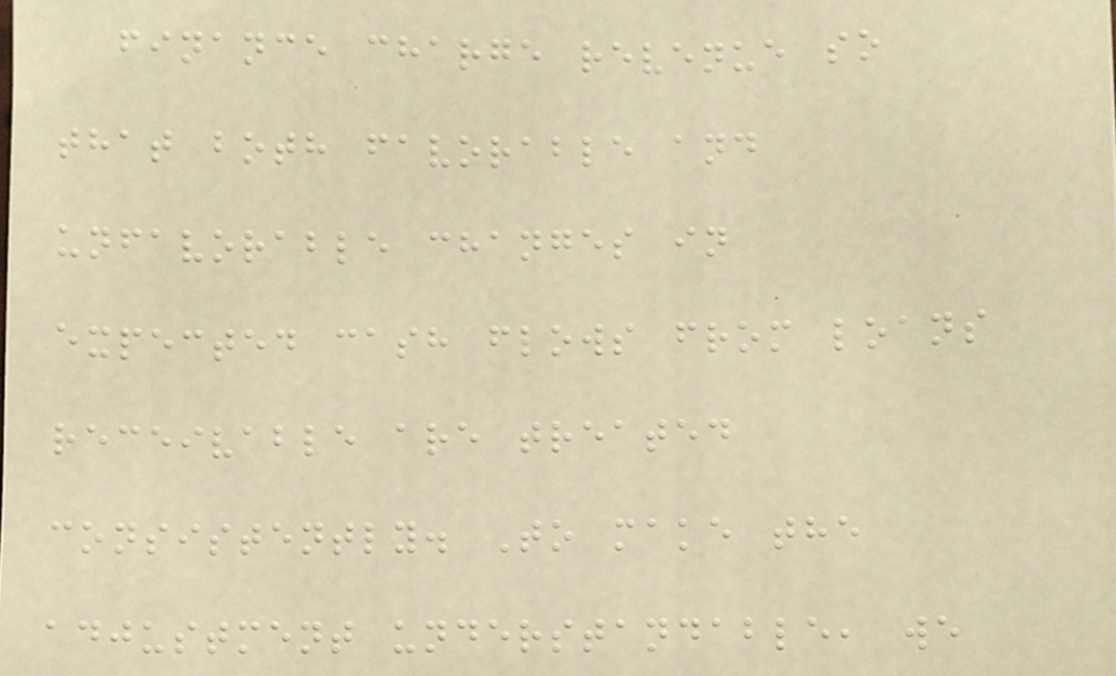finance charge revenue so
that both favorable and
unfavorable changes in
expected cash flows from loans
receivable are treated
consistently. To make the
adjustment understandable, we
